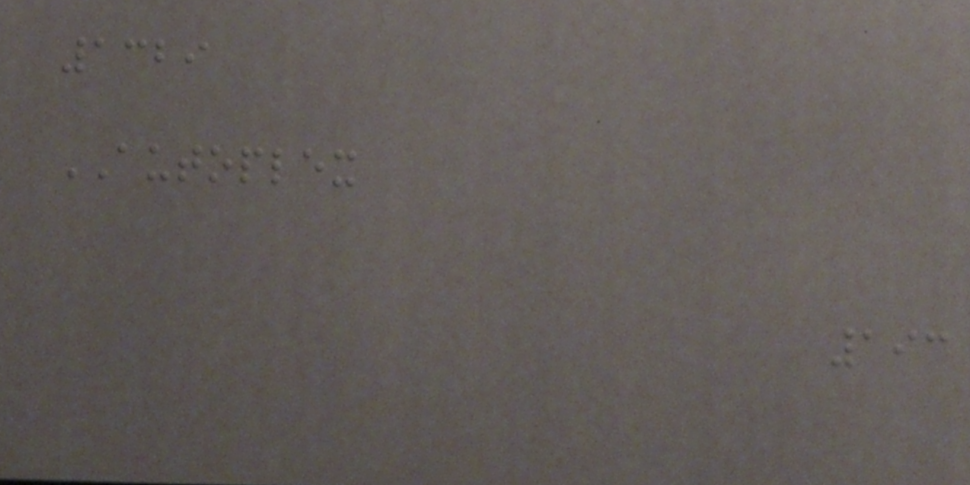1329
AUTOPLEX
193
